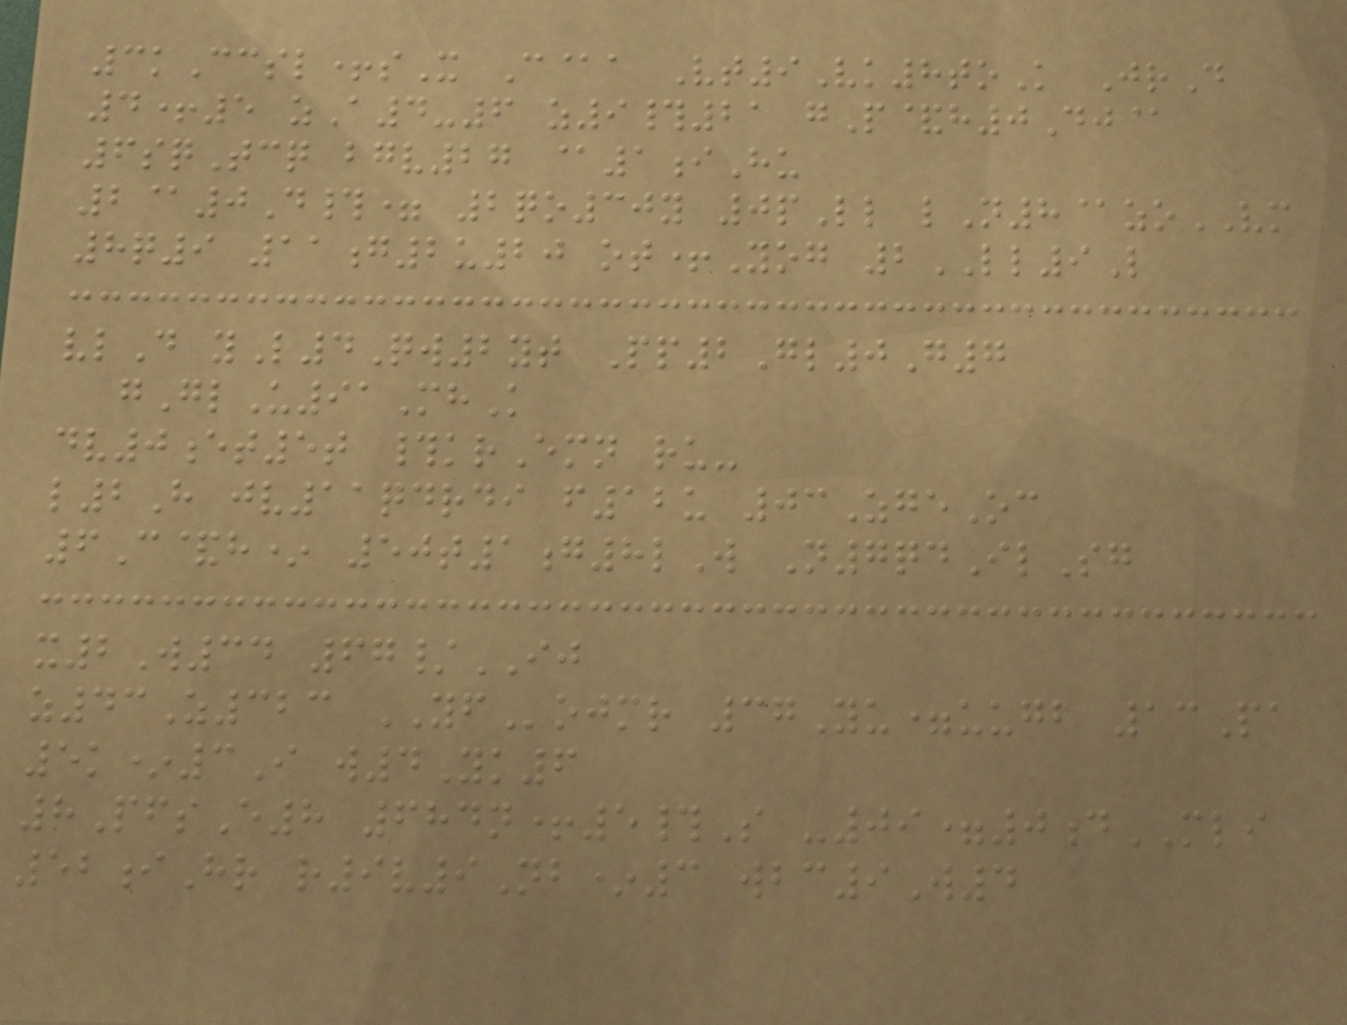3kCcsl+sX C@a Vt9Vk8toK JrD
4+5 zA4-6 z9#21 gP&h0Dj@
6sqTcq bgv27 @1iHu
2@0D#= 2qo30y 0pLl lN8@zoVM
8q9 11g2u20 ot+Yog 2LL9L
vlD yL4Qw2yt Pp2Gl0G7
gGlU91MhK
dv0et5t #krEmn ru-
l2H jv11qdrdi f12u 03ZgeOc
6C&h* 50t1g8lW N7qdIlSg
x2W34 67/IJ
z43Z323 YFojmr 37Yu=uugb 13Pa
5k*3I w4Yk6
8PfsE8 684n+5#S -09=0dMLI
52iHr r9v9Nb*3 wbc9W4
